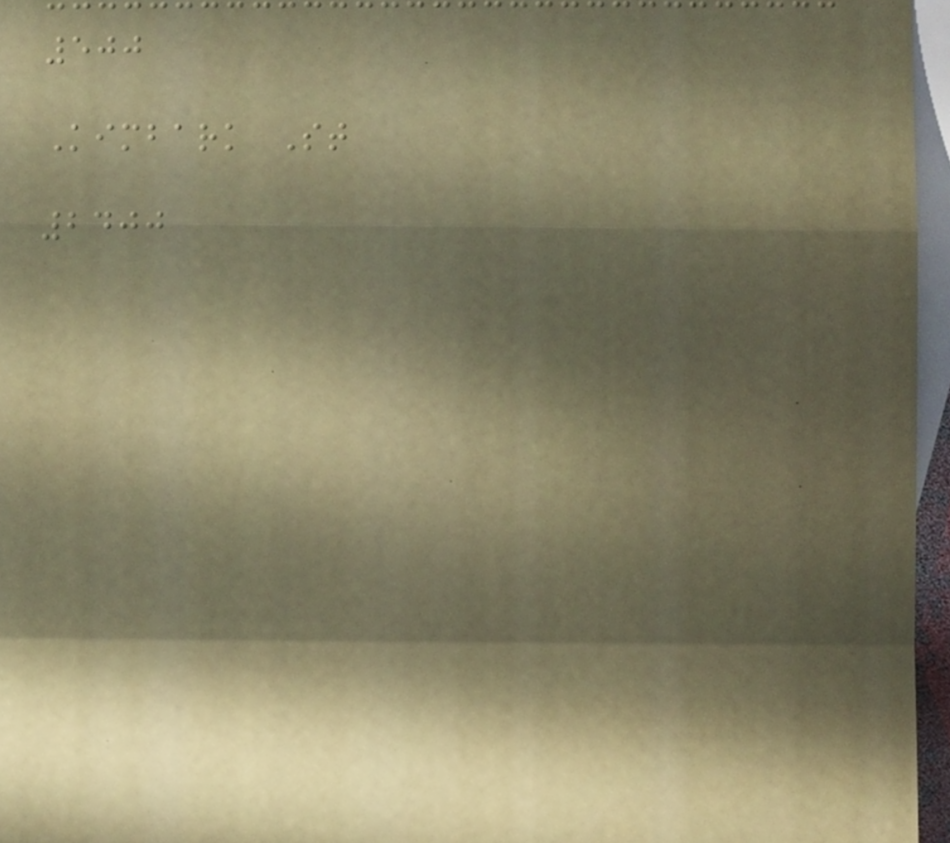500
Kimbark St
2400
